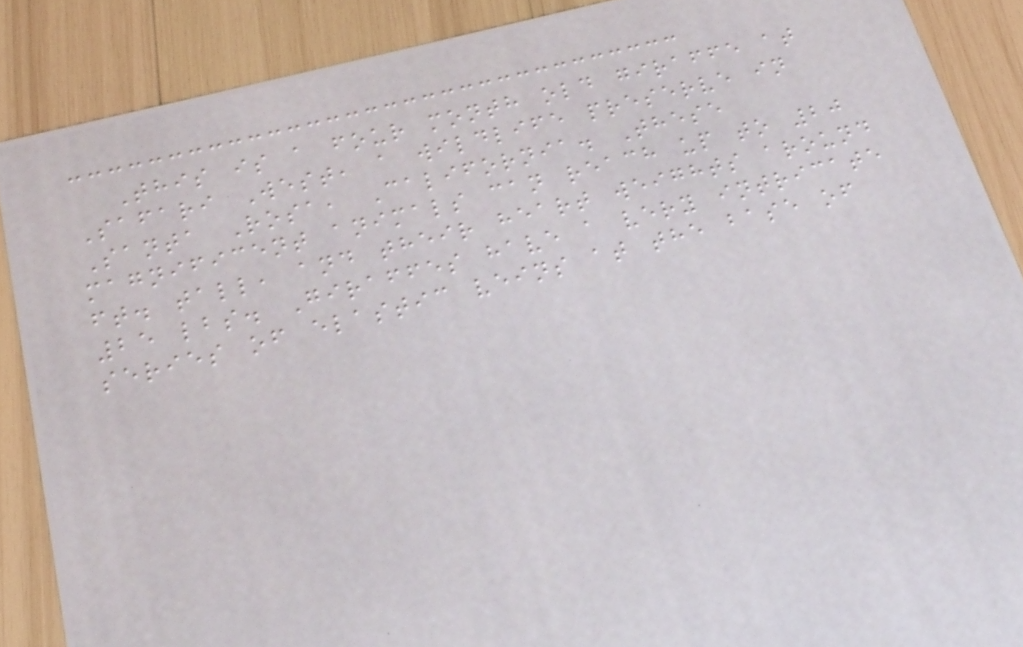This is a four month old giraffe at
Safari West, a wildlife preserve in
Santa Rosa, California. These
magnificent animals can reach up to 20
ft. tall, and their heart weights around
25 lbs. Giraffes have a very intricate
series of elastic veins at the base of
